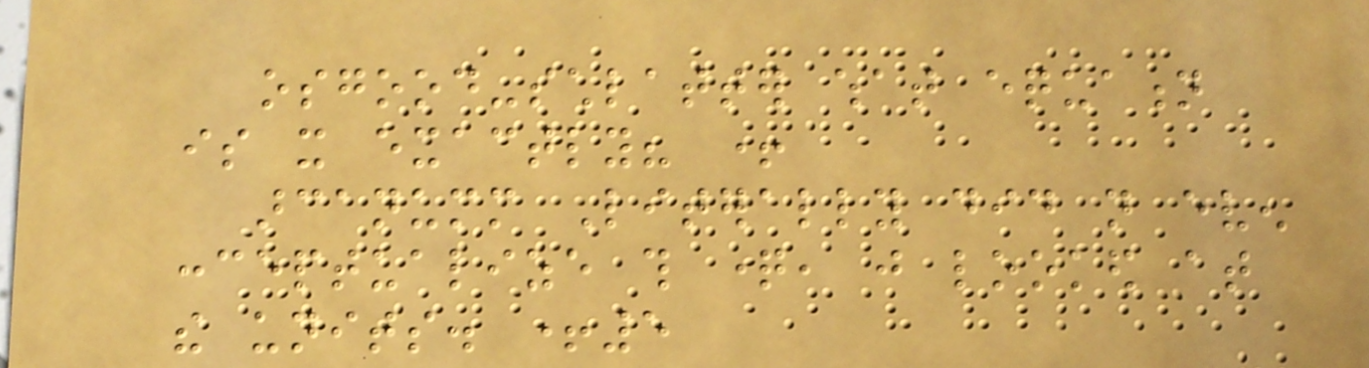osgood-schlatter what equation
is it exactly? +
arcanumm Literally did not even
conceptualize this question, just looked at
the units. +5
